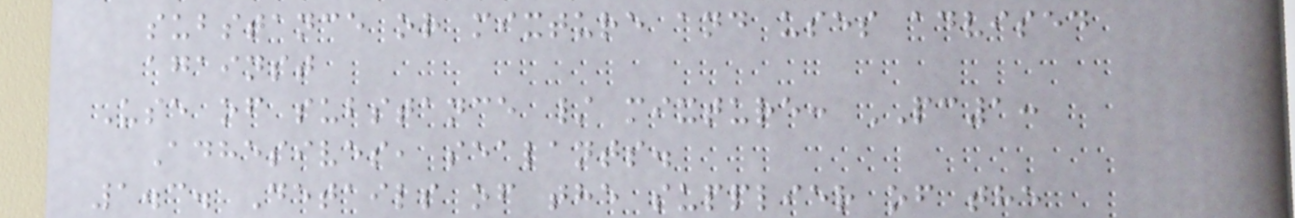substance or mixture and uses advised
against
Use of substance / mixture: PC1:
Adhesives, sealants.
1.3. Details of the supplier of the
